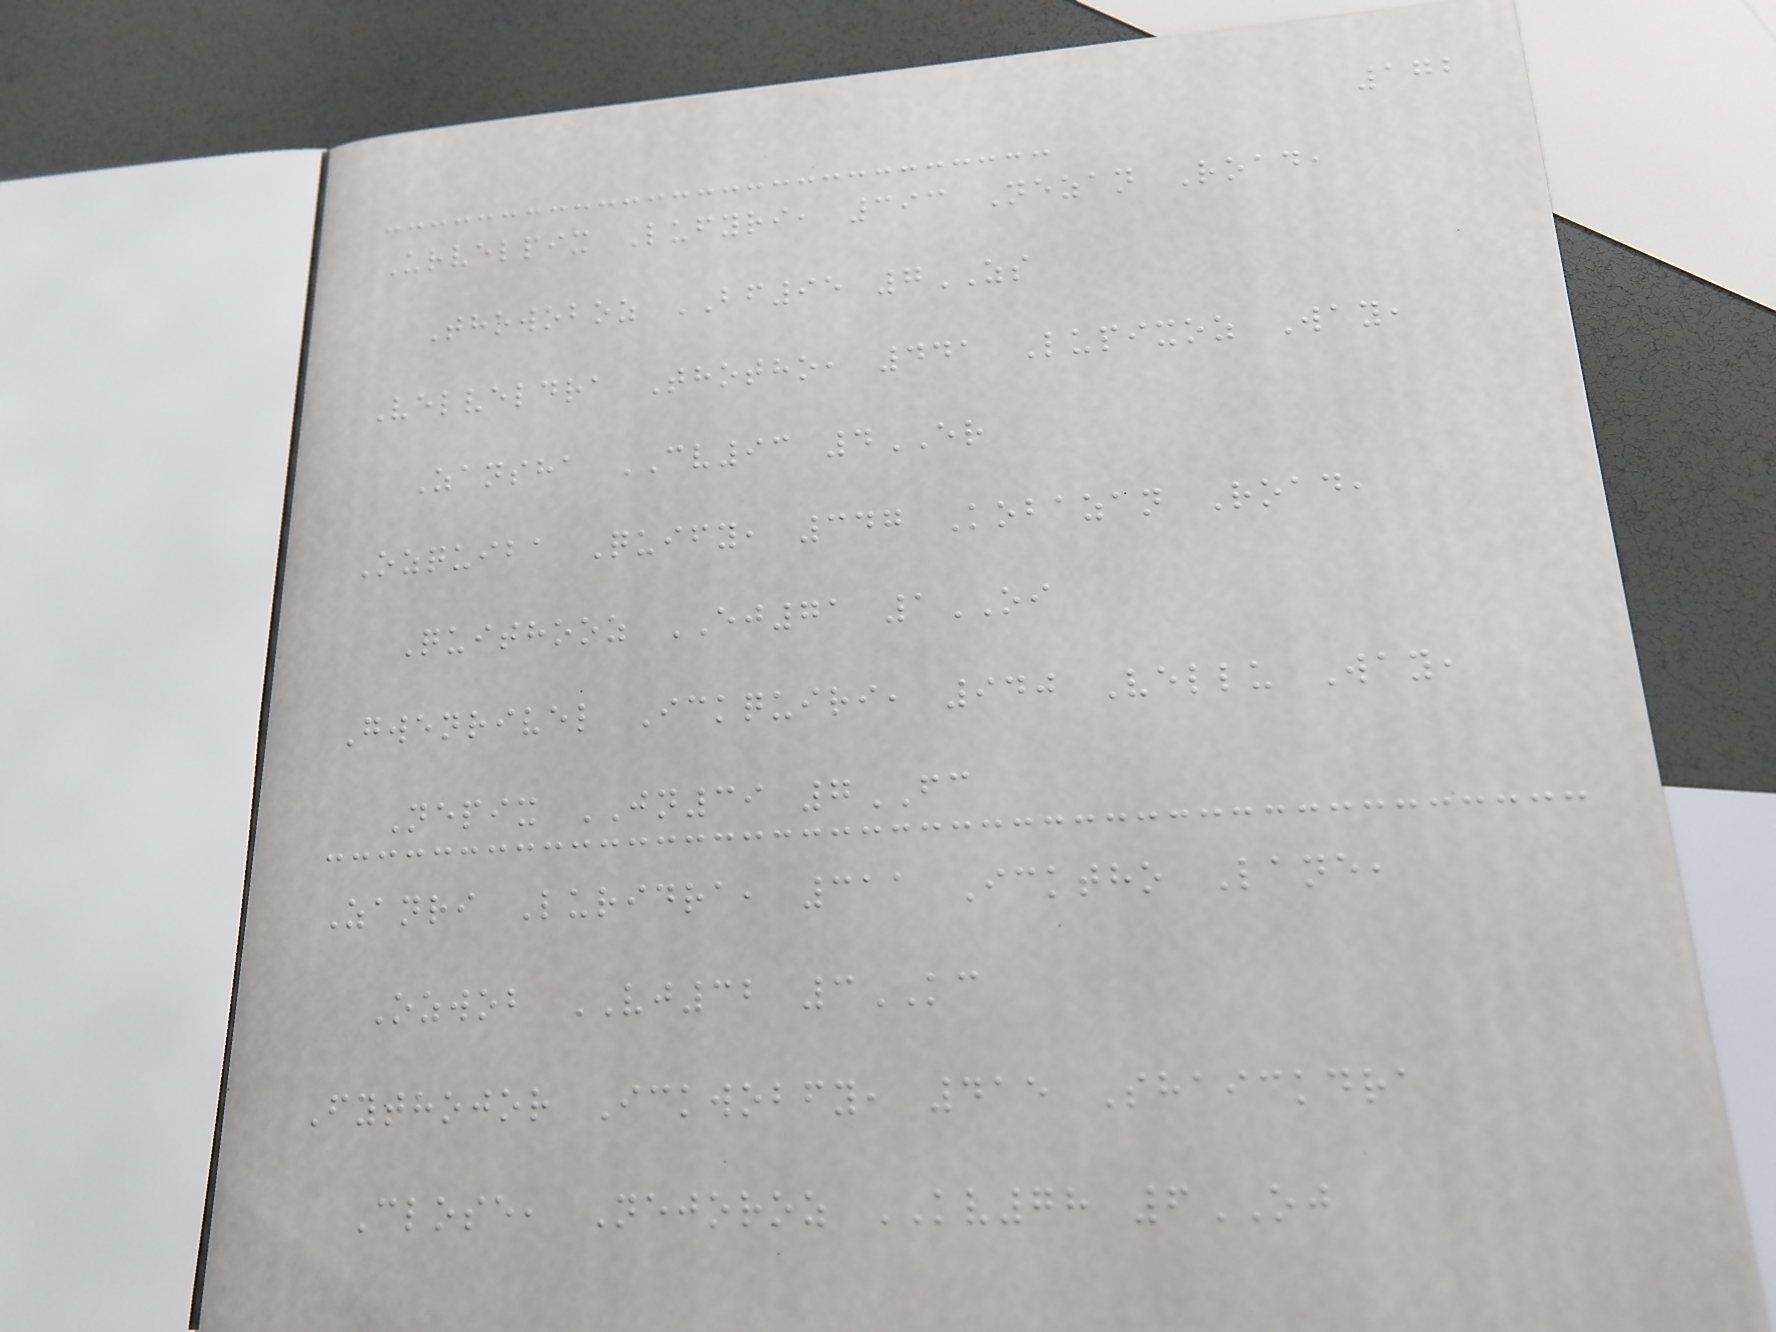172
Urvelpix Lufyri, 393 Nezan Road,
Thowoboz BF95 7ZS
Velveldra Thotho, 441 Lupixoz Way,
Zansha CV93 4ER
Ozquiba Quify, 347 Kobazan Road,
Quithooz EJ71 1OI
Gwenrivel Ickquiri, 940 Vellu Way,
Nepix JN39 7FC
Zanri Luridra, 311 Icktho Lane,
Ozwob VJ32 3KC
Fythojor Ickwobfy, 415 Shaickdra
Close, Nejoroz KV78 6OJ
